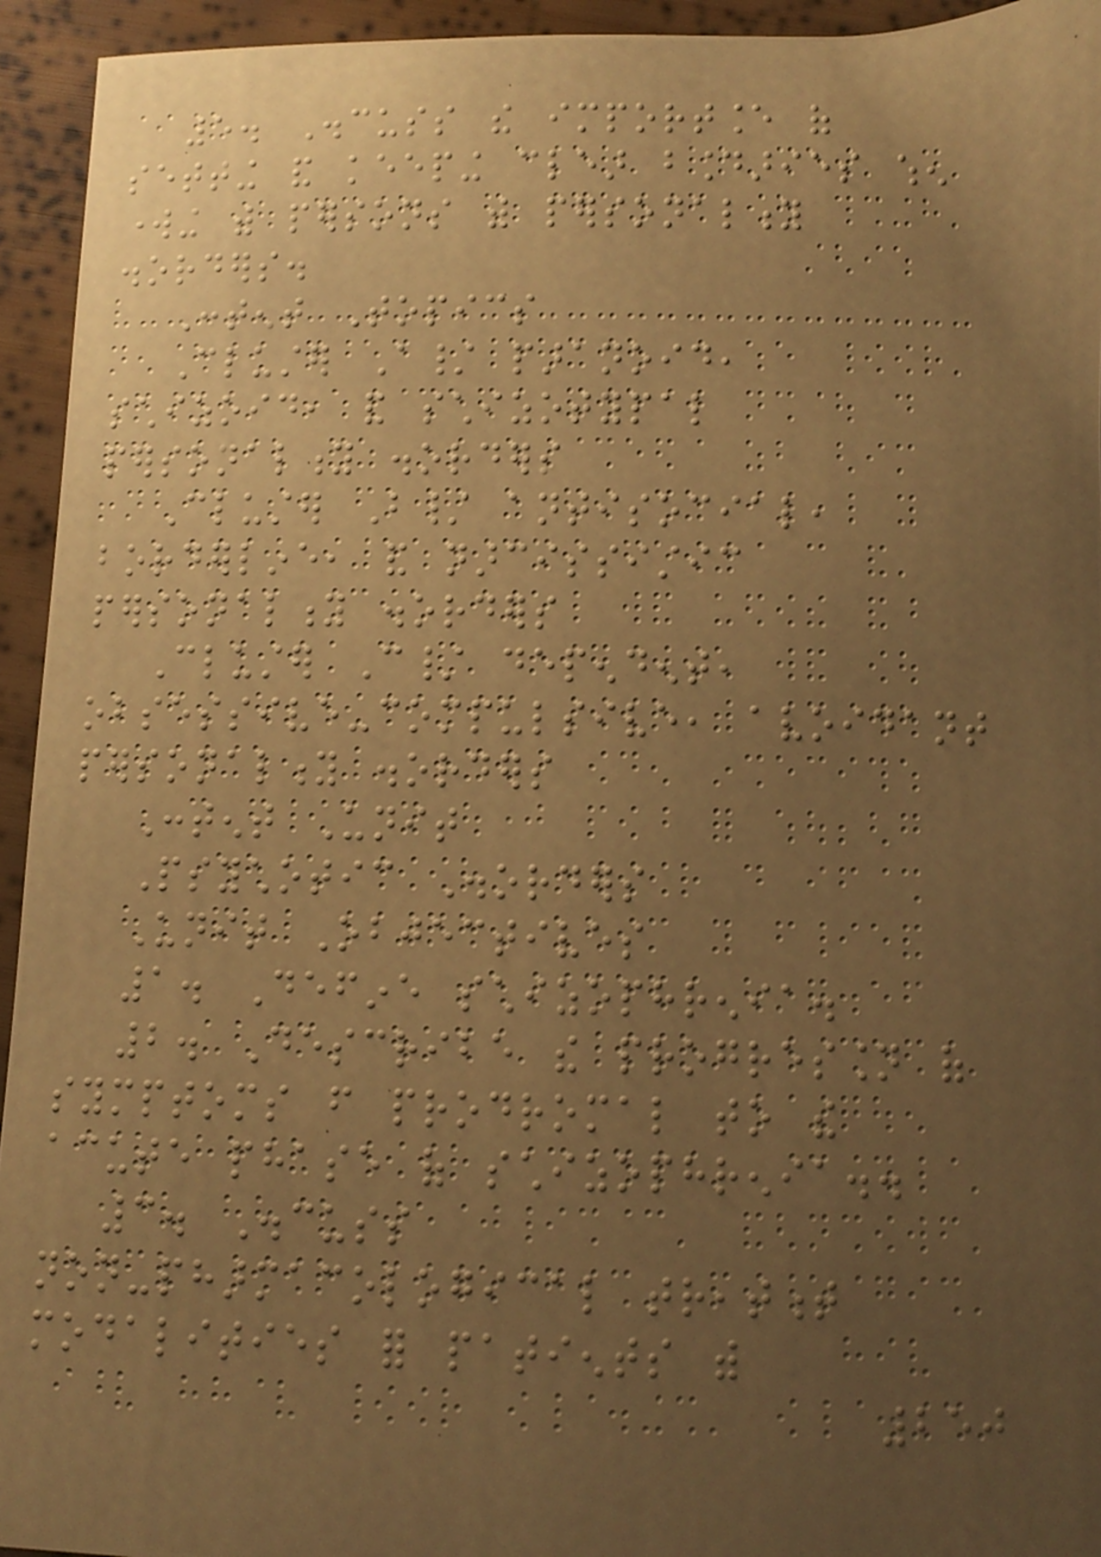5. Discuss the importance of
setting and keeping clear boundaries when
working with persons with personality
disorders.
Content Topics
Cluster A/ paranoid,
schizoid, and schizotypal
personality disorders
Cluster B/ antisocial,
borderline, and narcissistic
personality disorders
Cluster C/ dependent,
obsessive-compulsive, avoidant
personality disorders
Content Unit
Psychotic Disorders
Unit Objectives
1. Define schizophrenia.
2. Describe the progression of
symptoms from prodromal to the
acute phase of schizophrenia..
3. Discuss
non-pharmacological treatment
modalities for patients with
250
